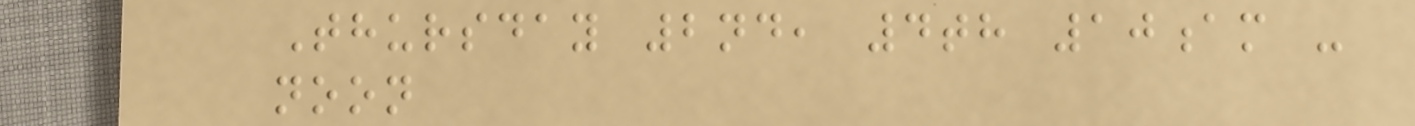Thursday 2nd, 4th 10am -
noon
